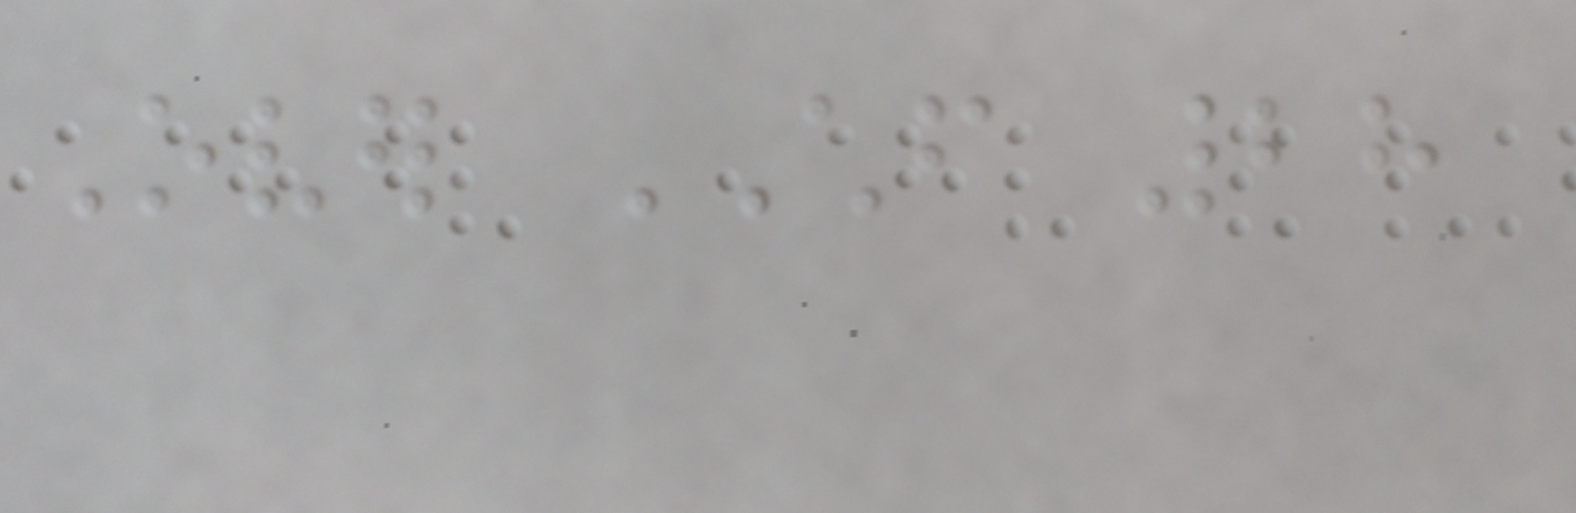Over CHF 28
